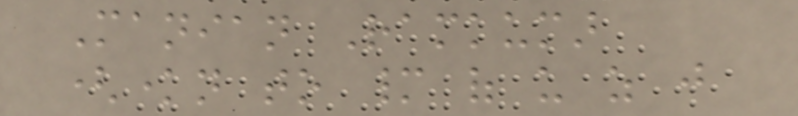Manian Ramkumar
(known to many of us as just
